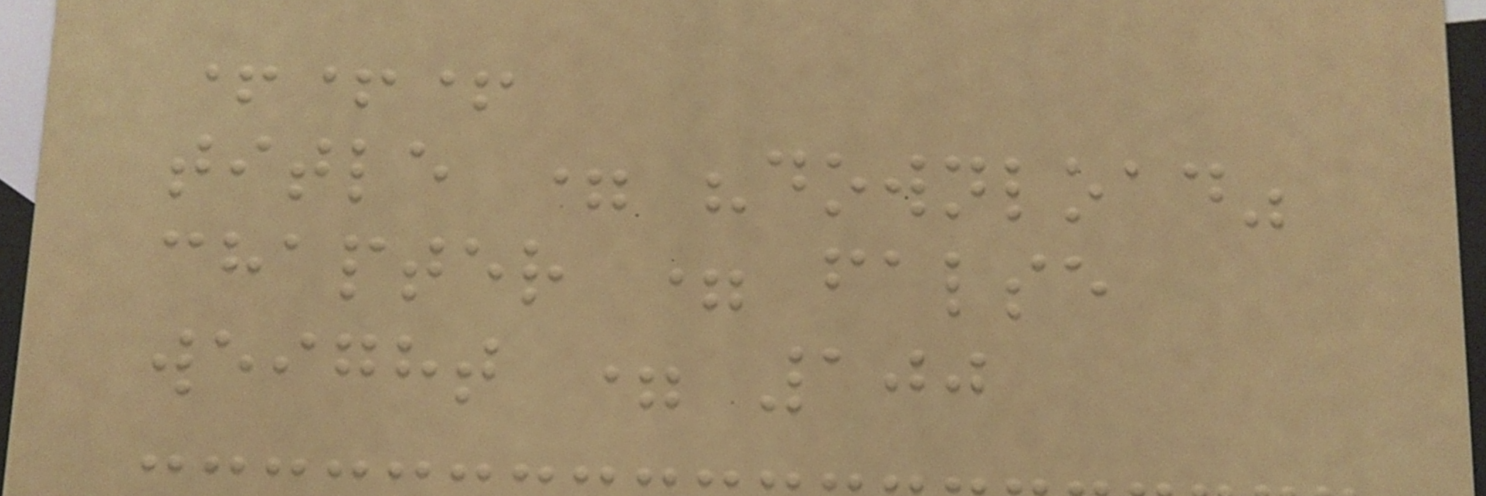+++
title = "download"
chapter = false
weight = 100
